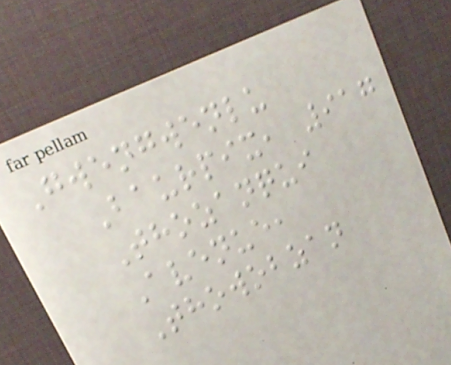Gwengwenlu
Baurpix, 917
Thozanqui
Avenue,
Thowobzan
